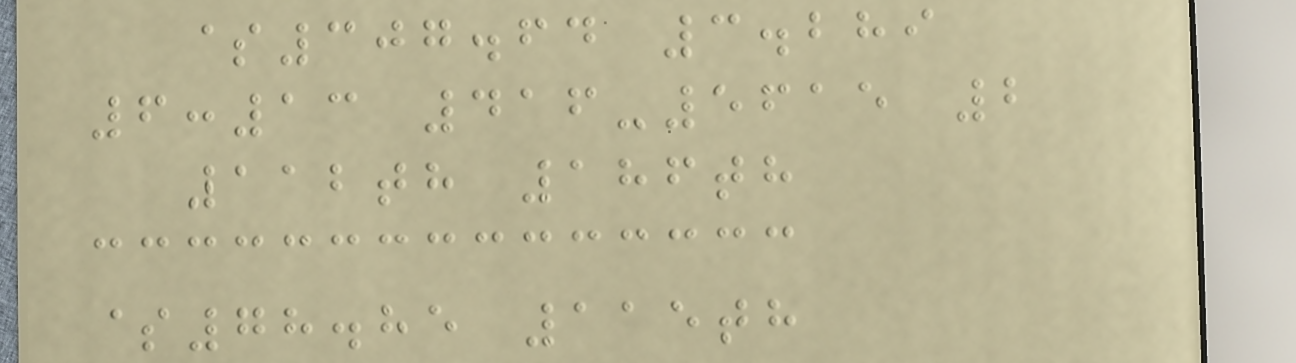$307.64 3.289
6:13 416-5615 2
112th 186th
$78.85 115th
